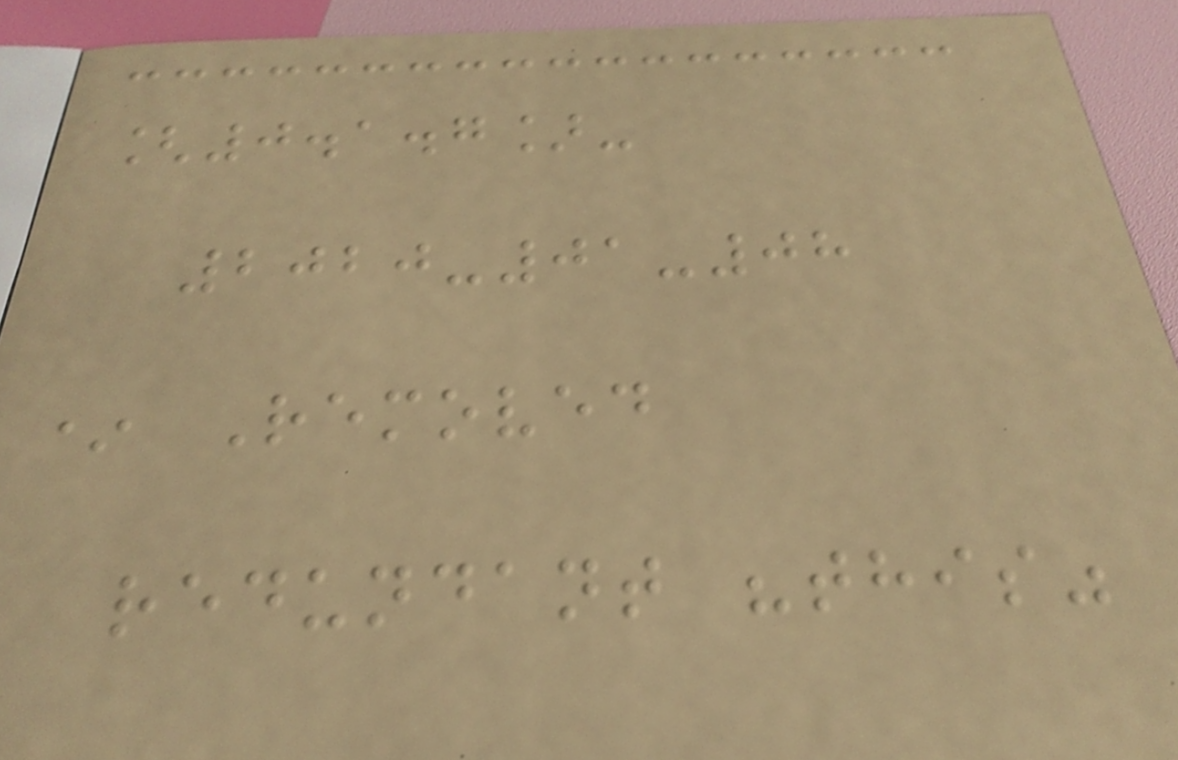[0.1.7]-
2020-01-08
* Removed
redundant "this"
